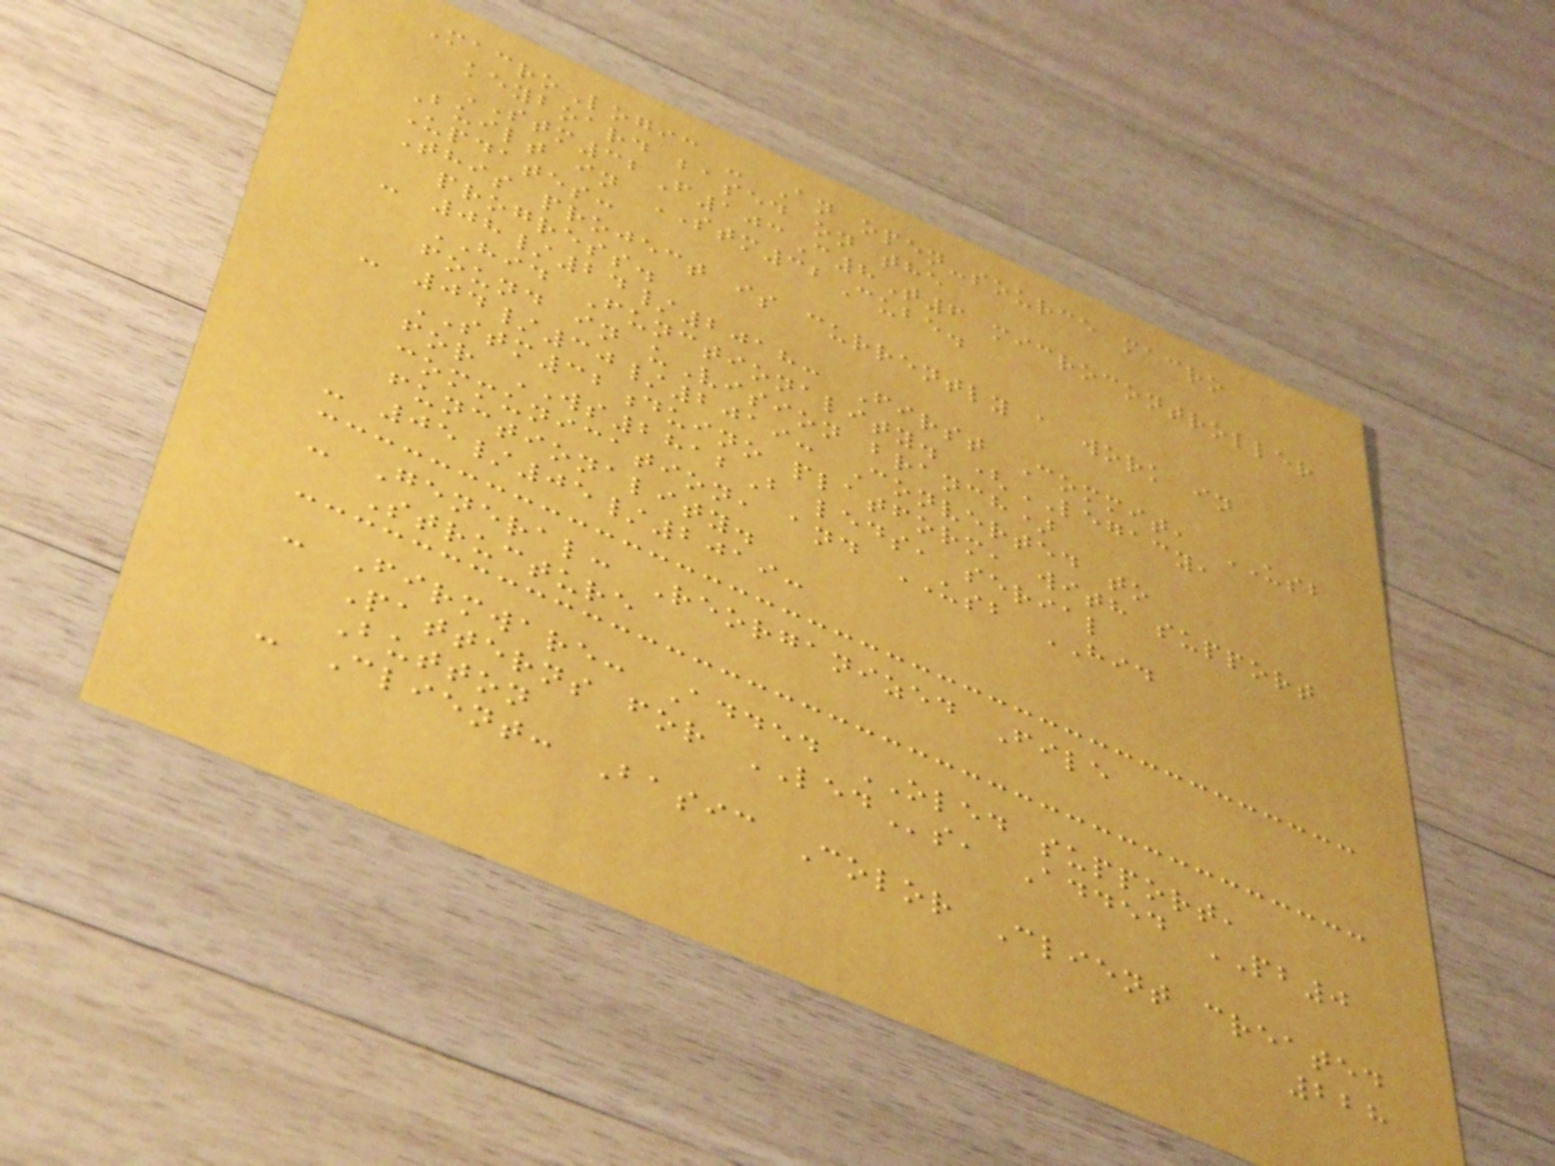MacroLogic - An open-source macro
keyboard based on the
STM32F103C8T6 microcontroller
Built in STM32Cube.
Updates:
This project is currently a work in
progress.
- 08/24/2018: First Commit, USB
HID Functionality. (LEGACY,
found in uVision branch)
- 04/30/2019: Converted to
STM32duino platform, with support
for WS2812B leds, serial
communication, and USB HID
functionality.
- 05/05/2019:
- General: Reorganized File
Structure
- Firmware: Added OLED support,
Patterns for LEDs, Added PB0
Button
- Client: Basic Color Client created
228
